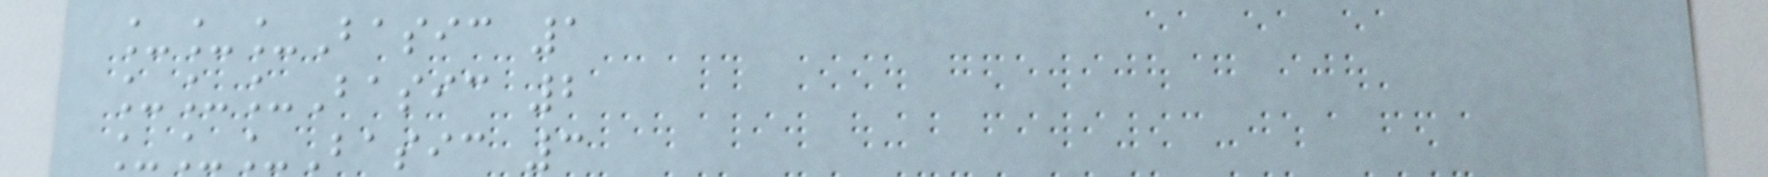___Basic 1
___Basic 2
___Basic 3
